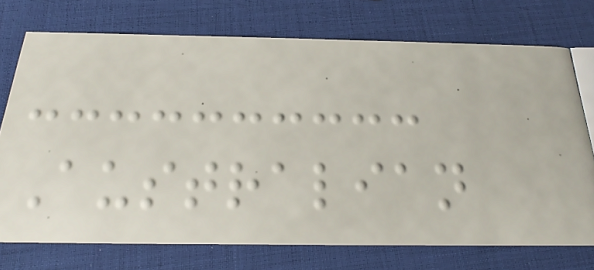Australian
